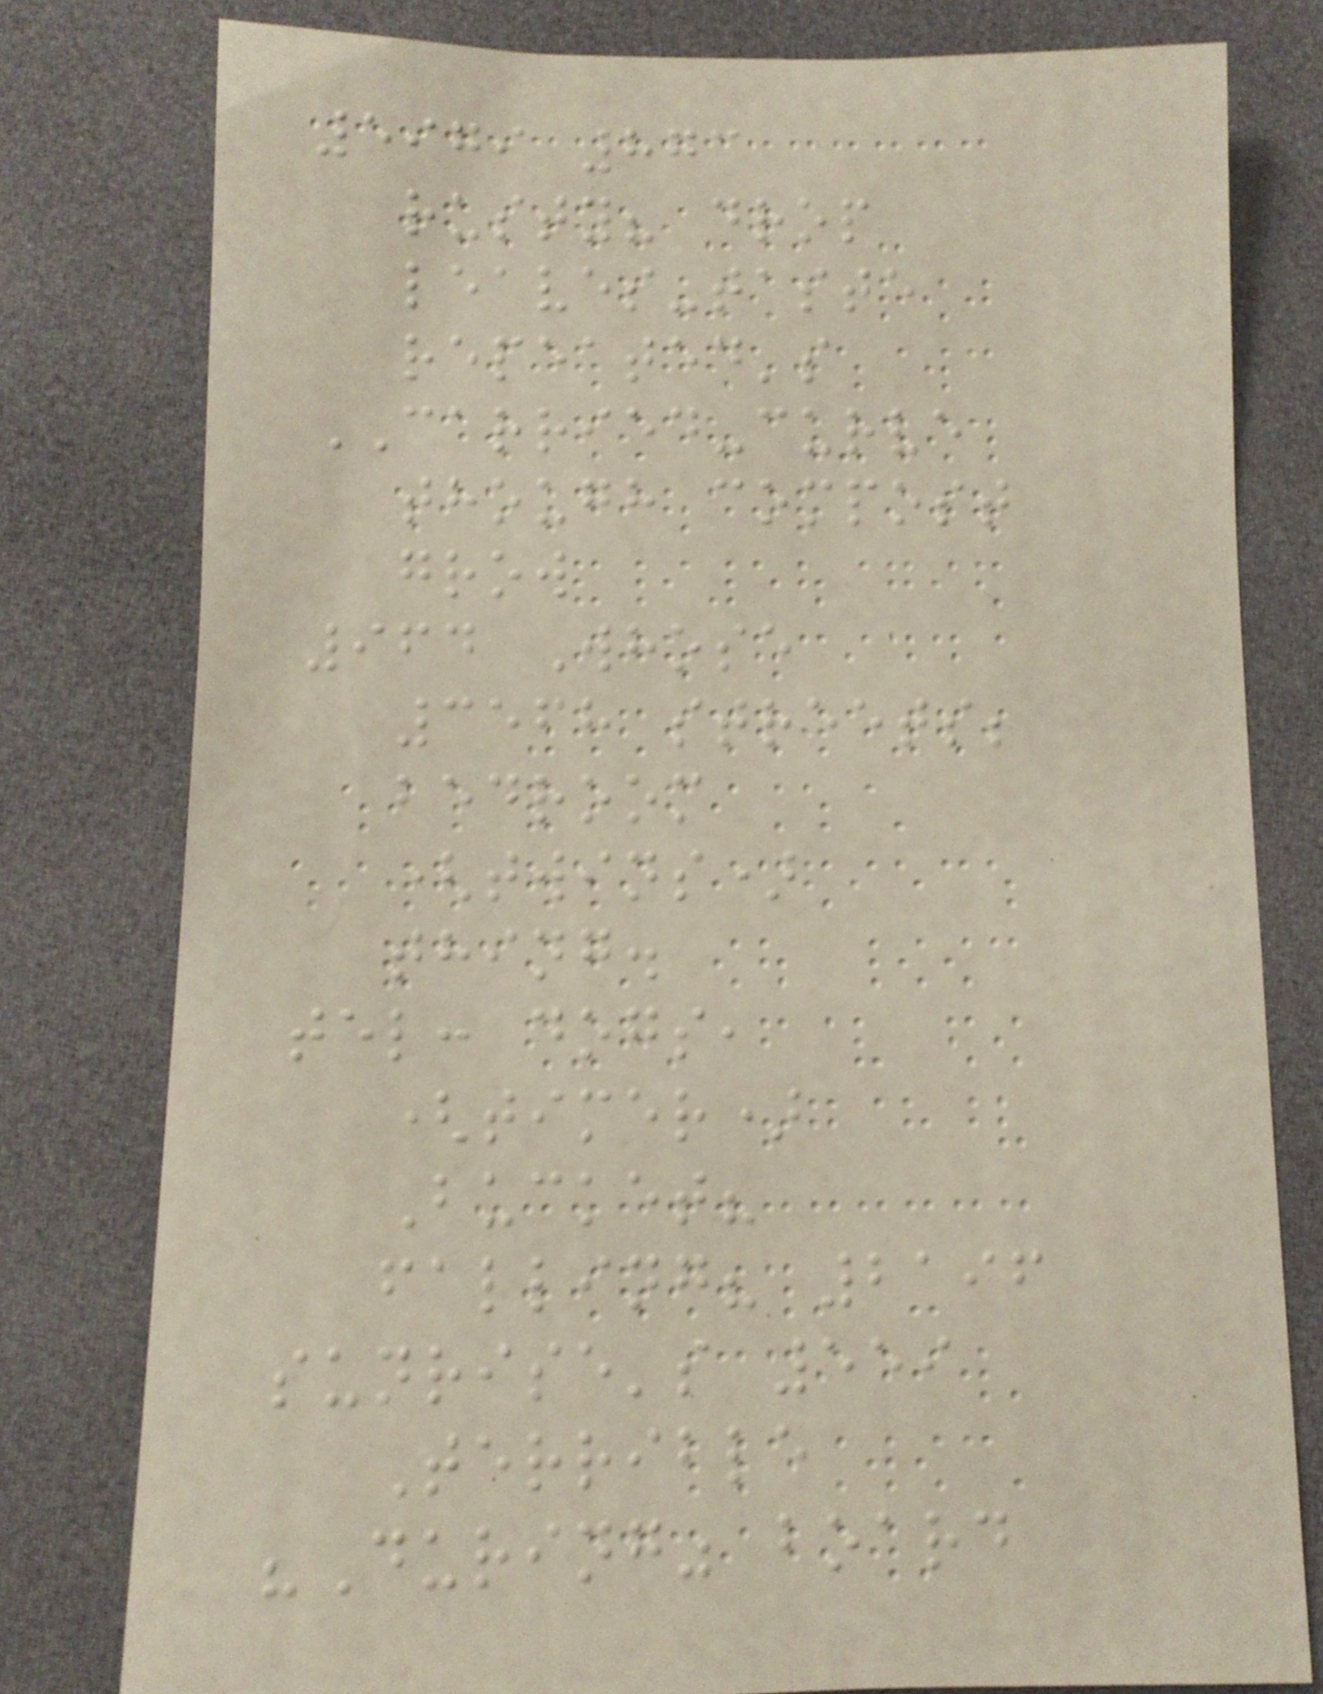5979 873
rusty? drop
leaves-taste
repeated's
CARRIED-curve
though compost
grow
964 Whose
3568 streets;
bedroom
(twins)
thing.
tel: dogs,
(timer)
Bucket?
falling? 2196
sunrise's 559
Terrible
"During" board
